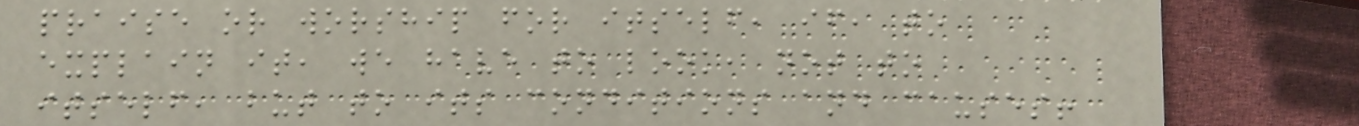praise or worship for itself, if, to
explain it, we have to look, not to
itself, but to its conditions and causes!
